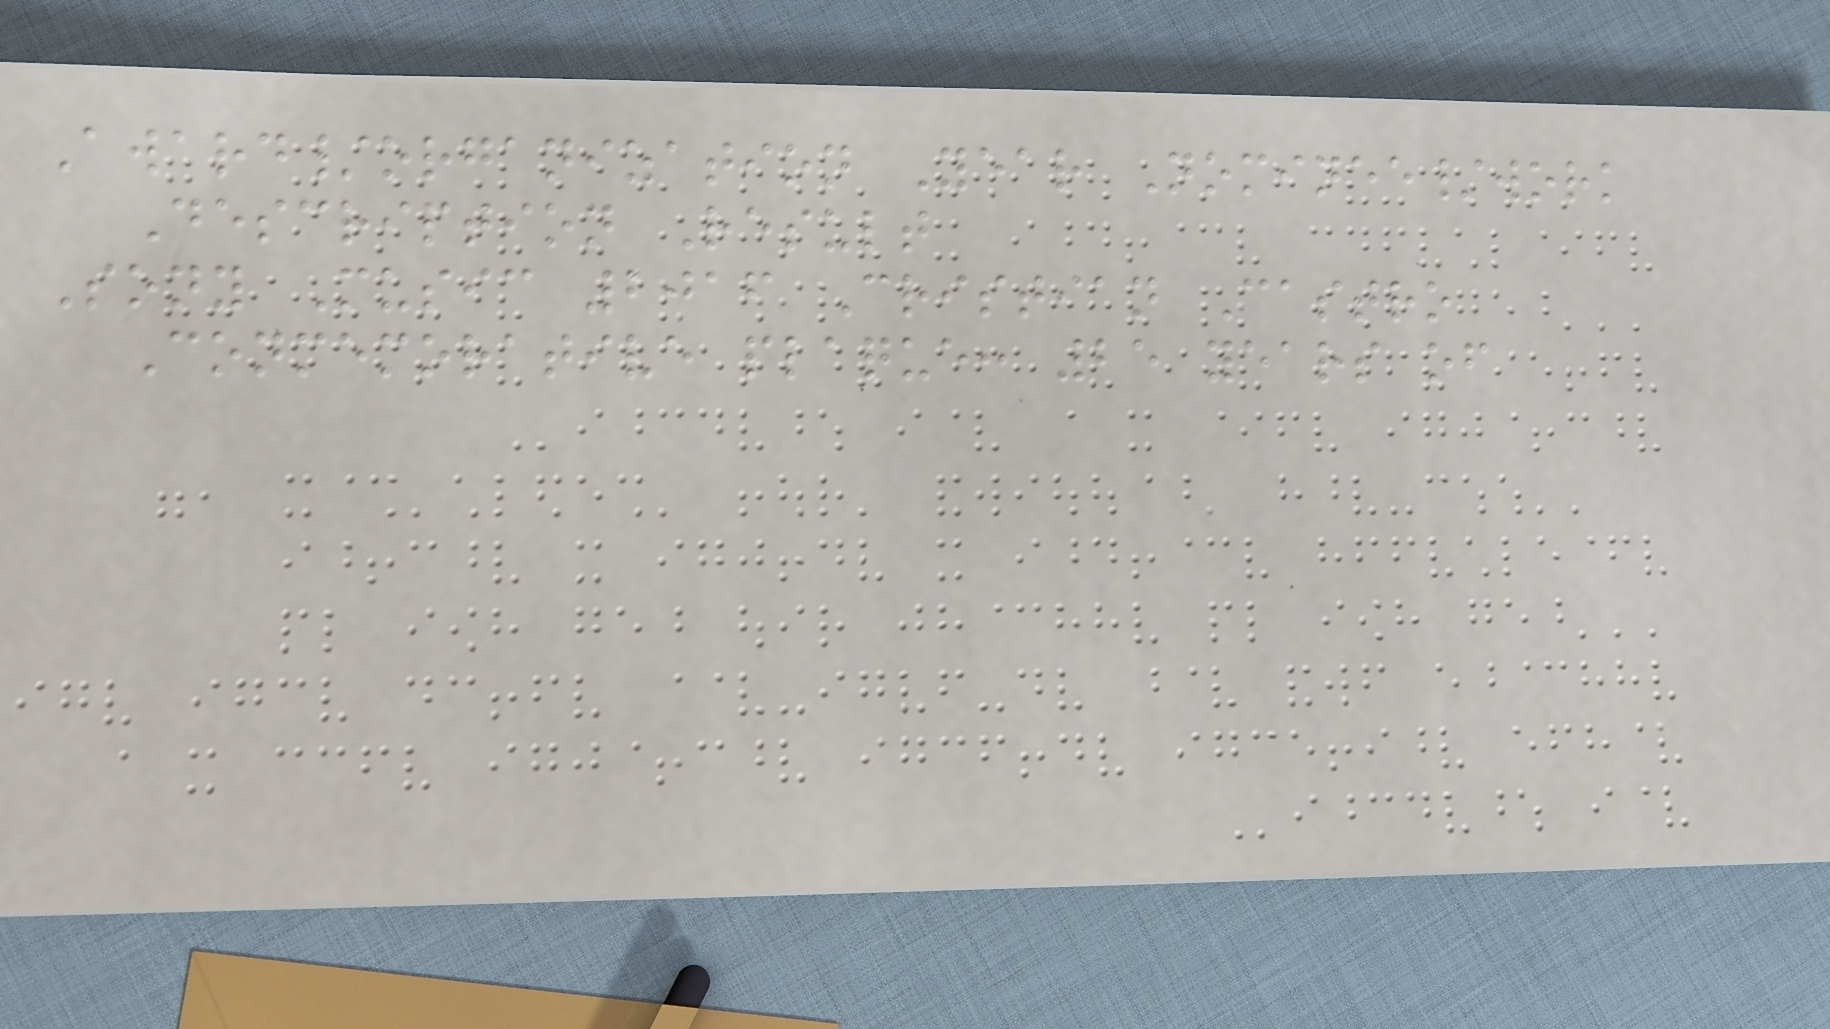Award/organization Year Nominee/work
Description Result
Sony Music 2016 Cristian Castro
Conmemorative plaque: 25 years of
